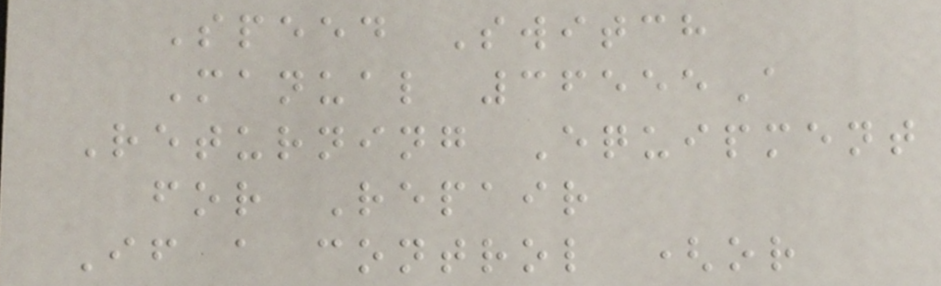Speed Switch
Manual 36555A
Returning Equipment
for Repair
If a control (or
